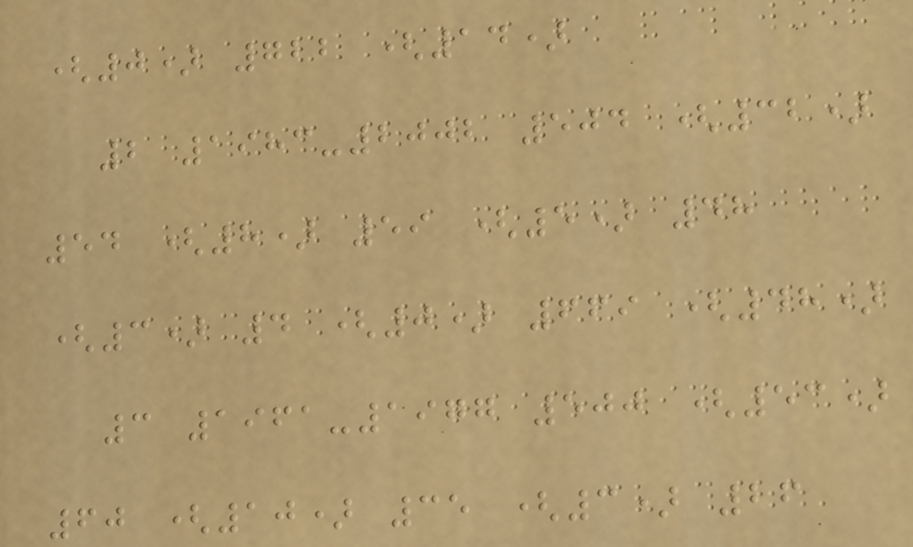(0) 722 (14)
2 1983-2002 504 (32)
54 (8) 59 (5) 48
(3) 4 (0) 669 (48)
3 1961-1977 500 (53)
60 (10) 35 (3) 26
